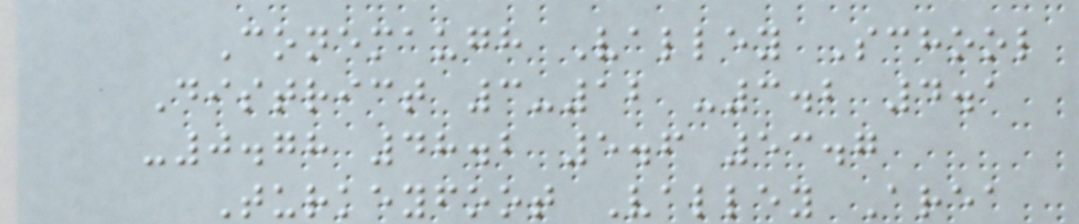Conemaugh Valley School
District 3-12 -3.2 4.1
-0.78 48.2 5.6 53.7
Turkeyfoot Valley Area
